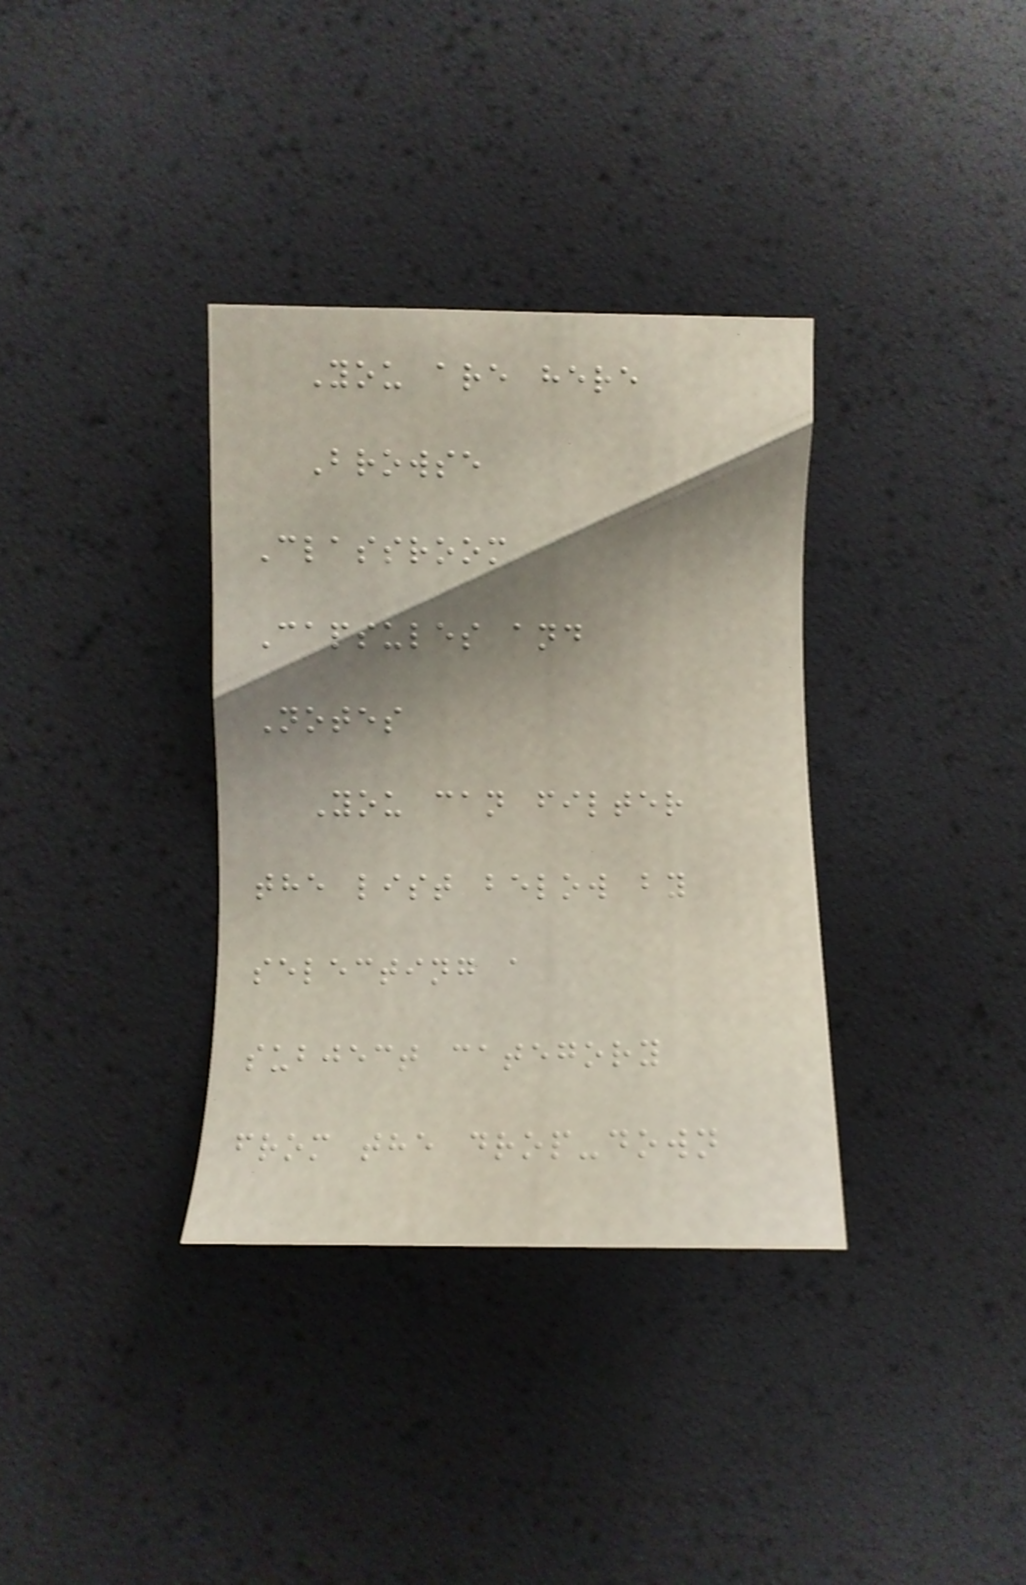You are here
Browse
Classroom
Capsules and
Notes
You can filter
the list below by
selecting a
subject category
from the drop-down
